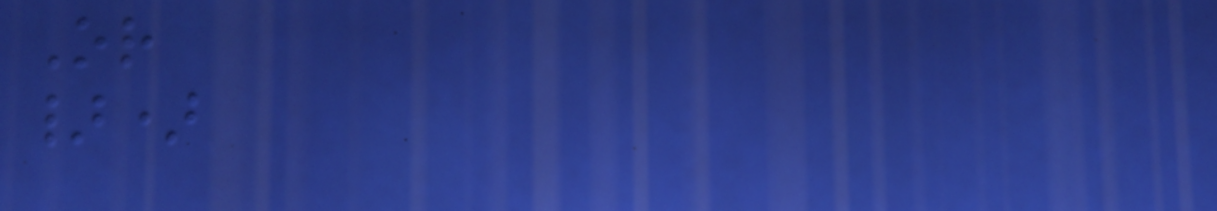Or
})
